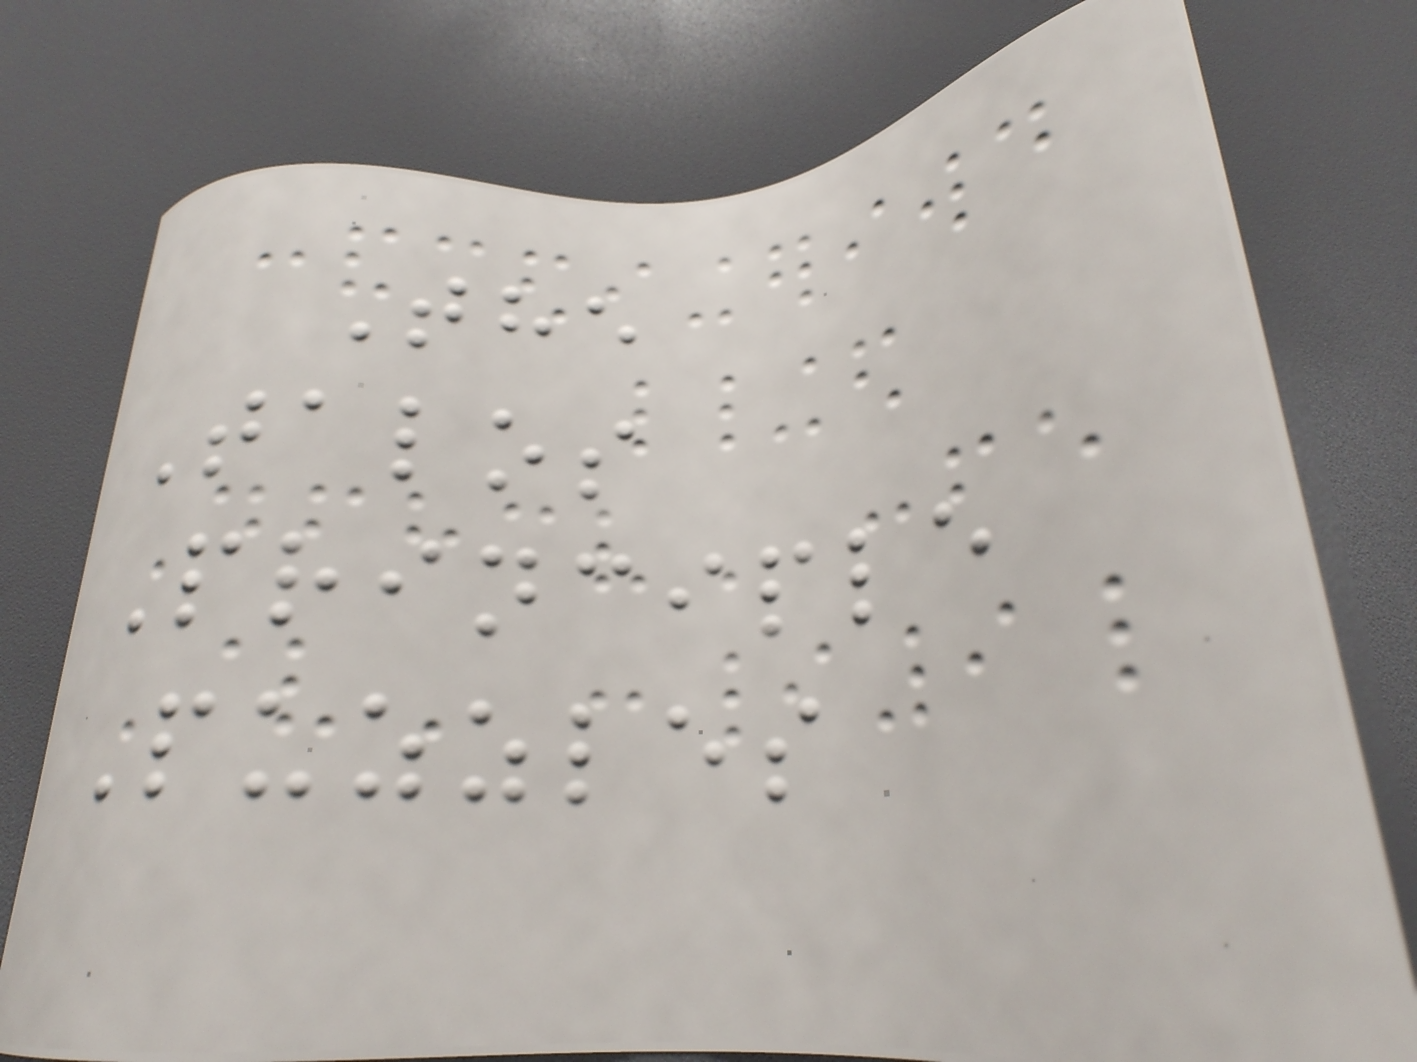The
Talos
Principle
Puzzles
